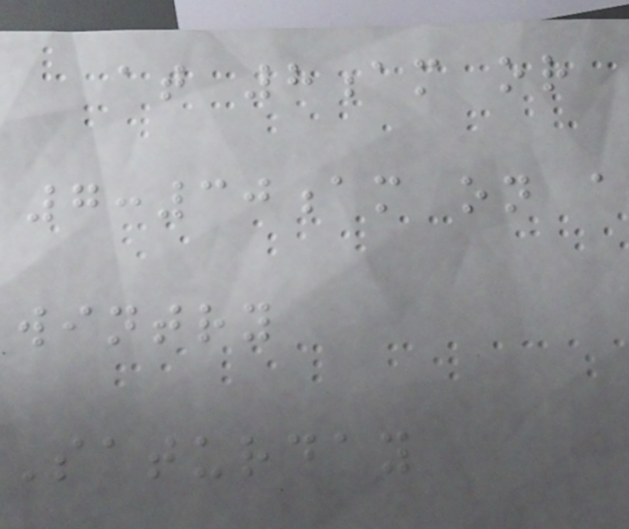at 8am or
7:30am on a
wintry
Saturday
